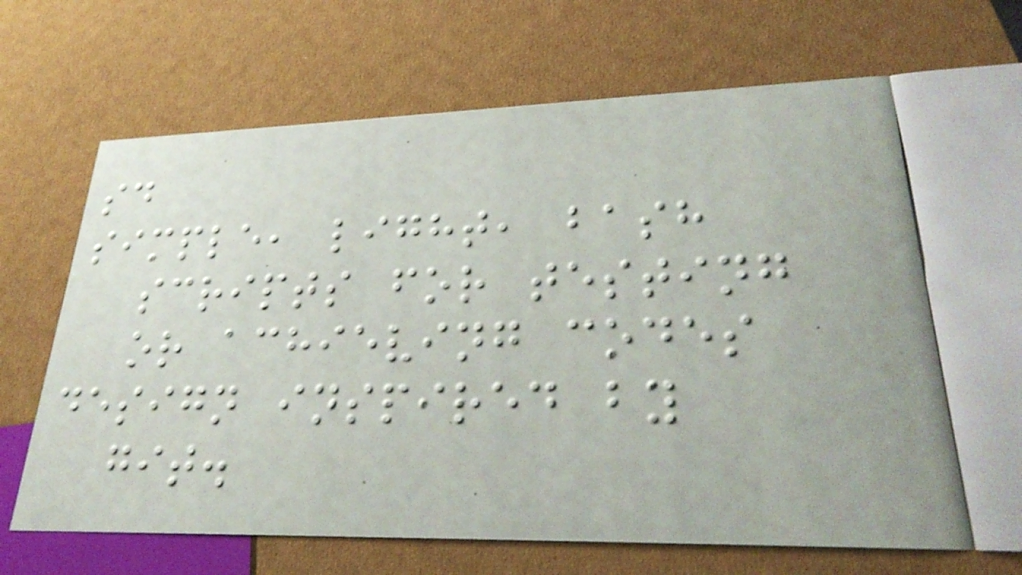sd
simple, light, bash
scripts for testing
or achieving codes
design inspired by
git.
